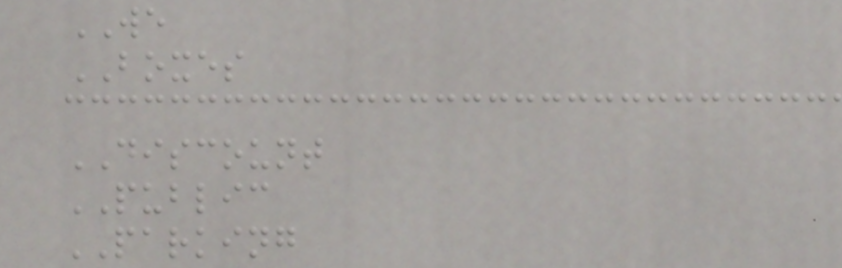WE
BOXES
DISCOUNT
PUBLIC
PARKING
